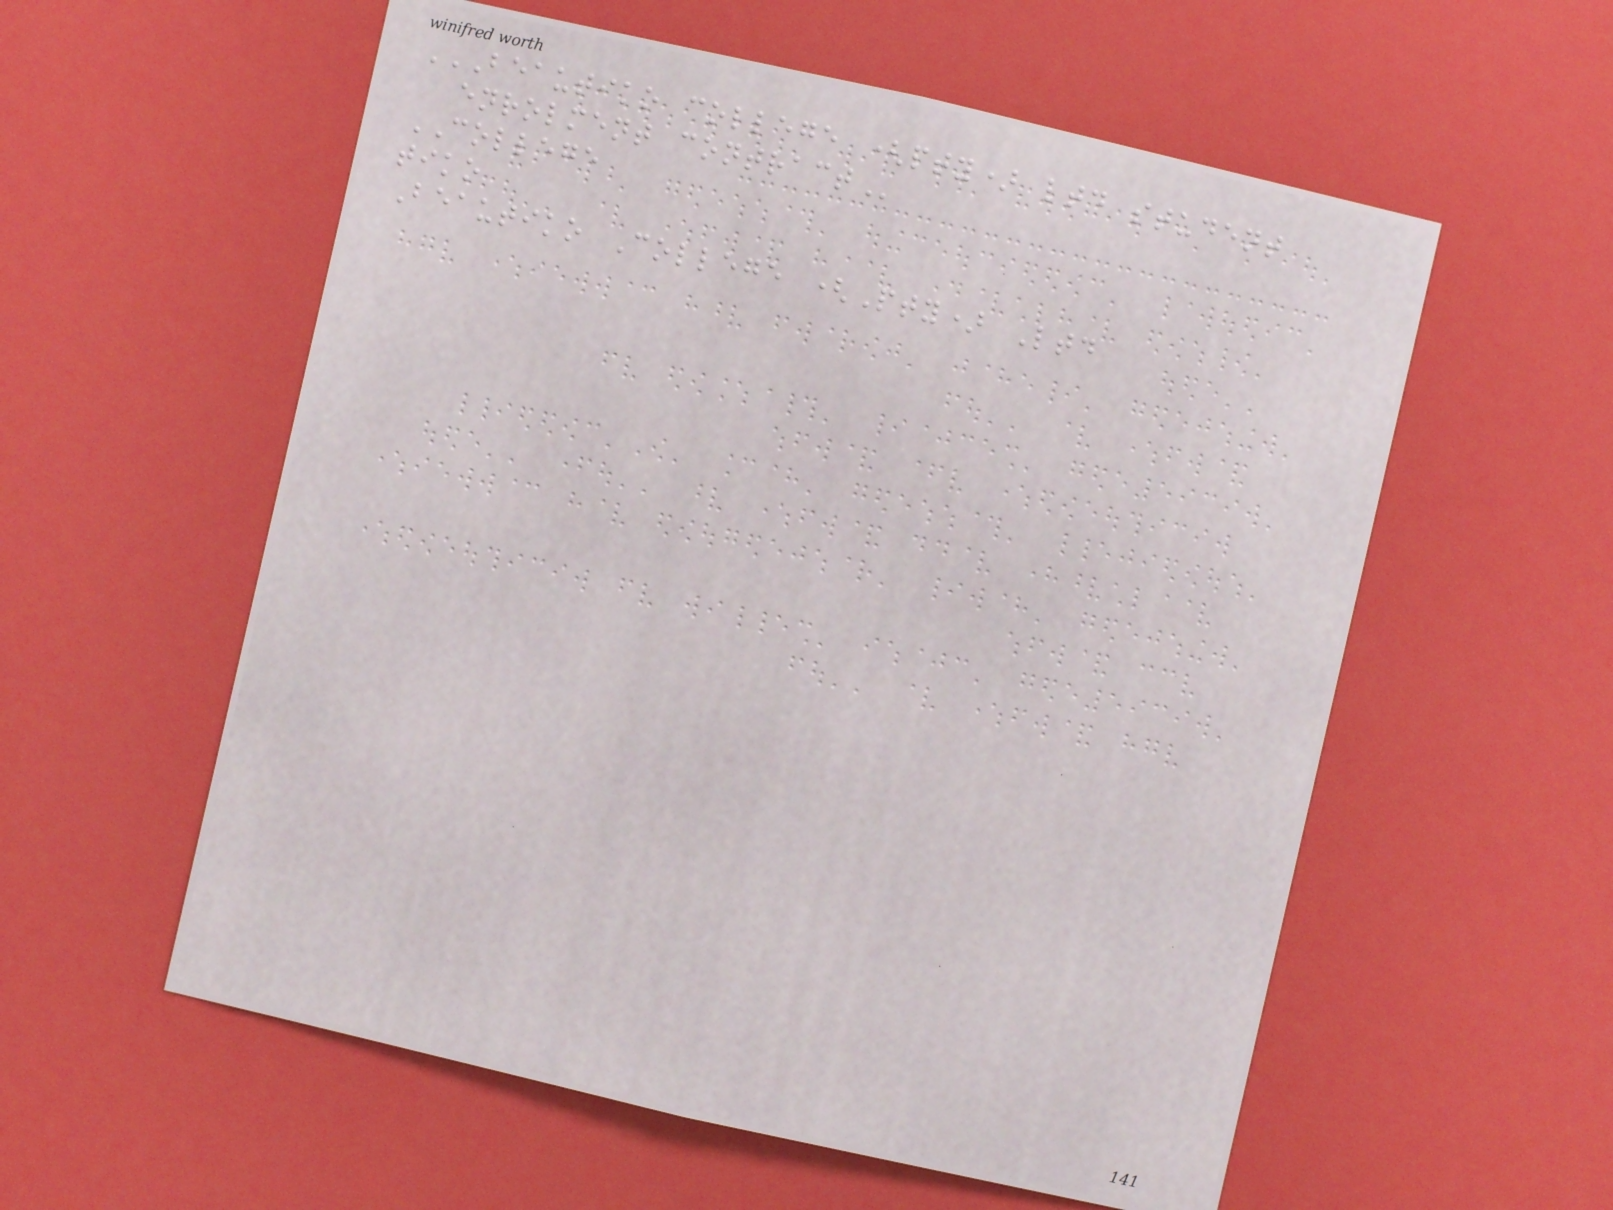BEAUTIKO COLLEGE (PTY) LTD STUDENT
ENROLMENT CONTRACT
COLLEGE
tiko
Beautiko College (Pty) Ltd
